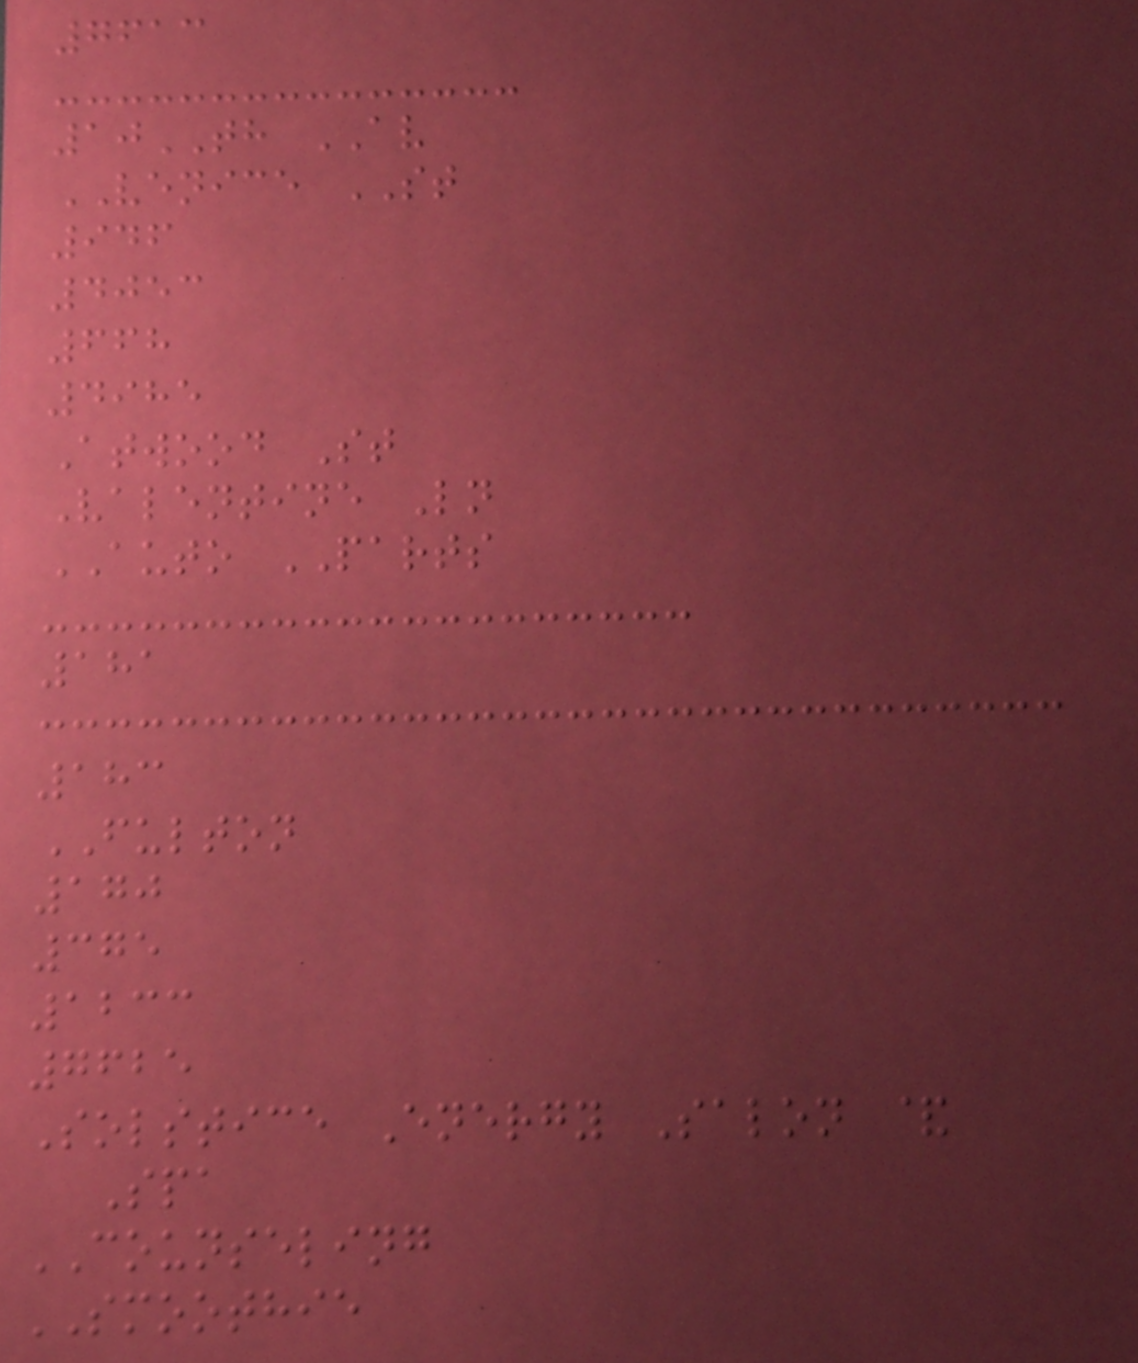7613
10TH AV
VENICE ST
946
4053
668
4985
Atwood St
Valentine Ln
AUTO PARTS
181
183
FULTON
170
375
1233
7625
Solstice Energy Salon &
Spa
COUNSELING
SMOOTHIE
